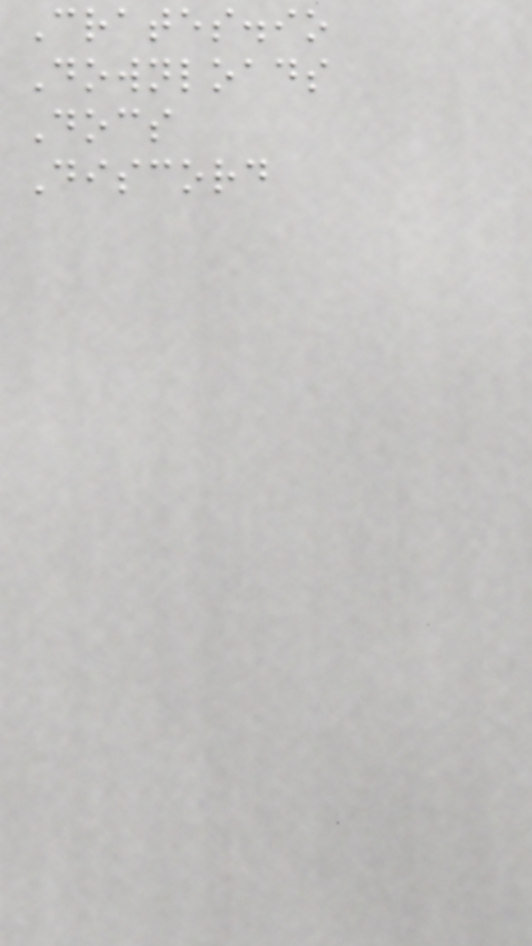Crates.io
Downloads
Docs
Discord
